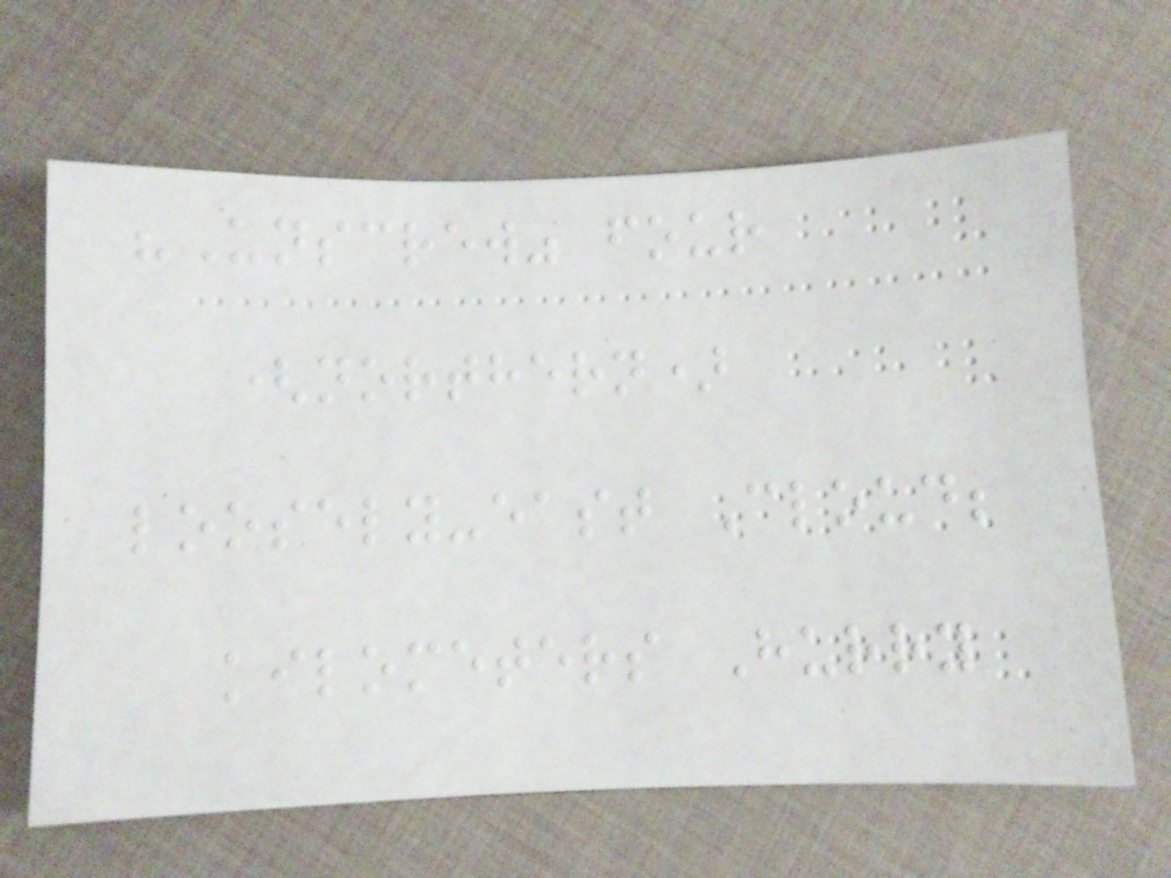"Unscrew" four
(northern)
loosely-east Cloud;
kilometers Hurry
